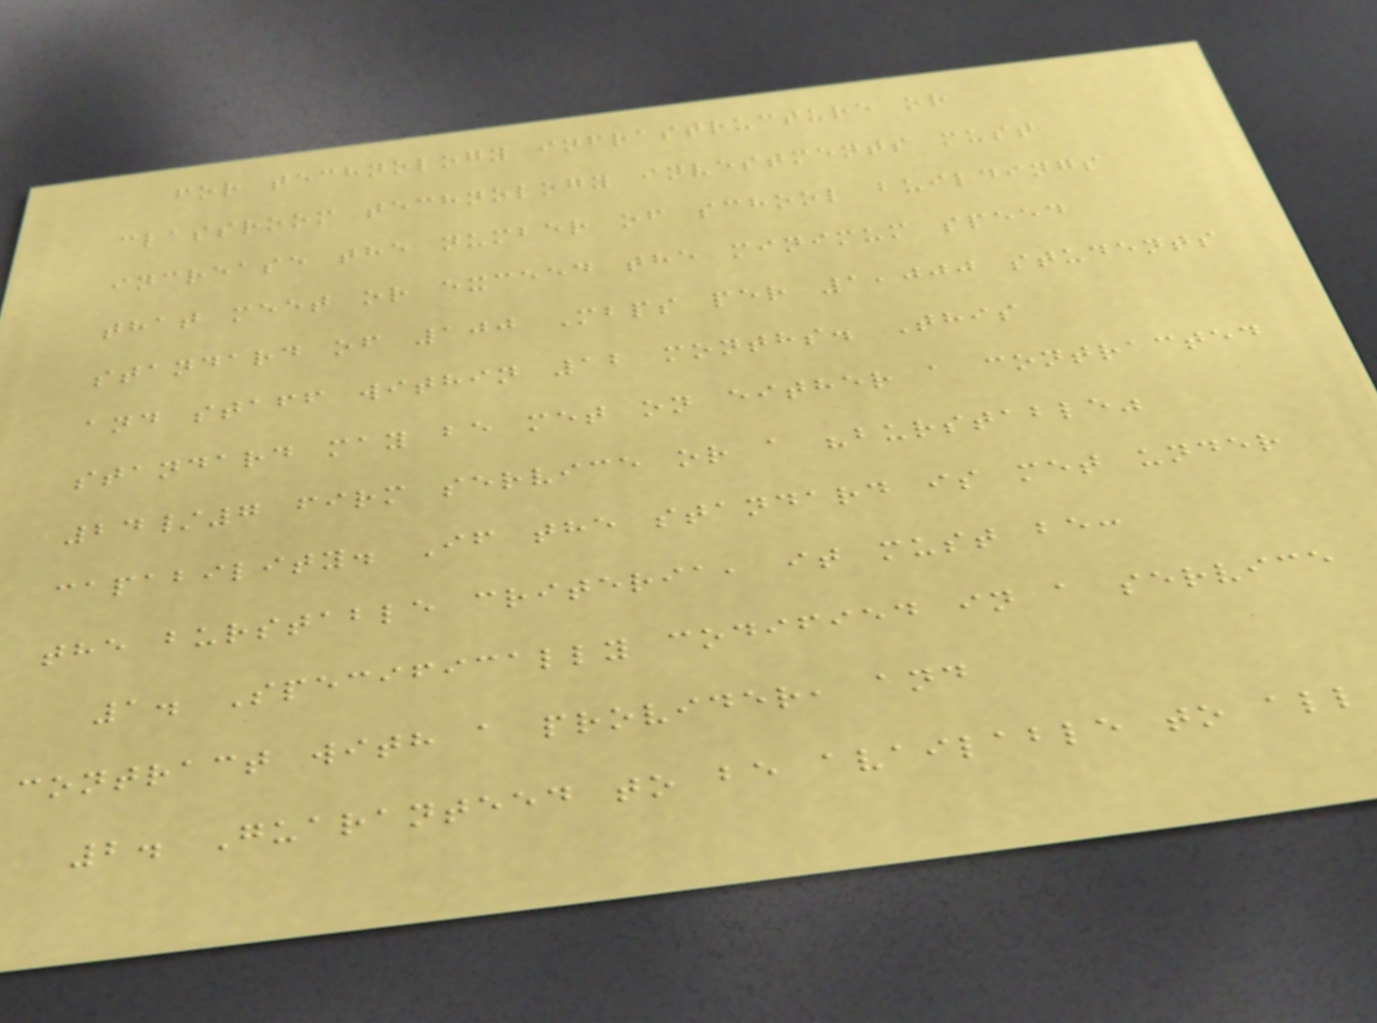for technology infrastructure or
classroom technology investments must
increase the number of school buildings
that meet or exceed the minimum speed
standard of 100 Mbps per 1,000 students
and staff within 12 months. This
standard may be met on either a contracted
24/7 firm service or a "burstable"
capability. If the standard is met under
the burstable criteria, it must be:
1. Specifically codified in a service
contract with a provider, and
2. Guaranteed to be available to all
